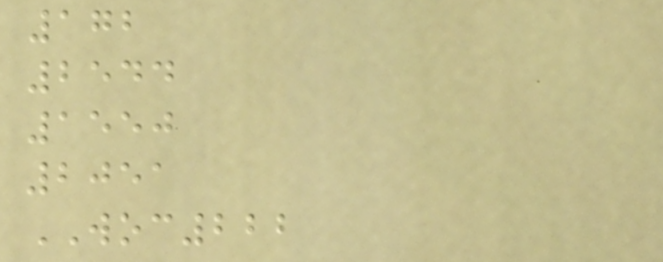172
2544
1550
2051
WOC222
